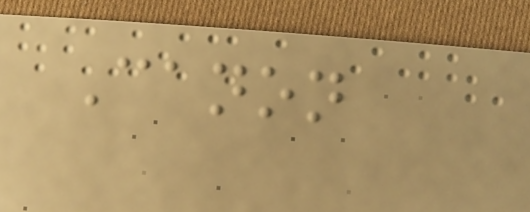Canon
